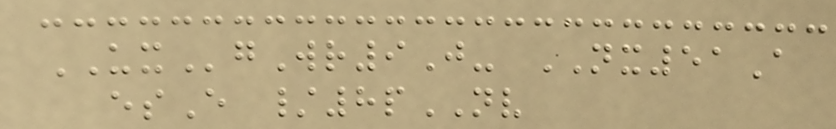UXgWr9J- NX51A
esE /8pNV
